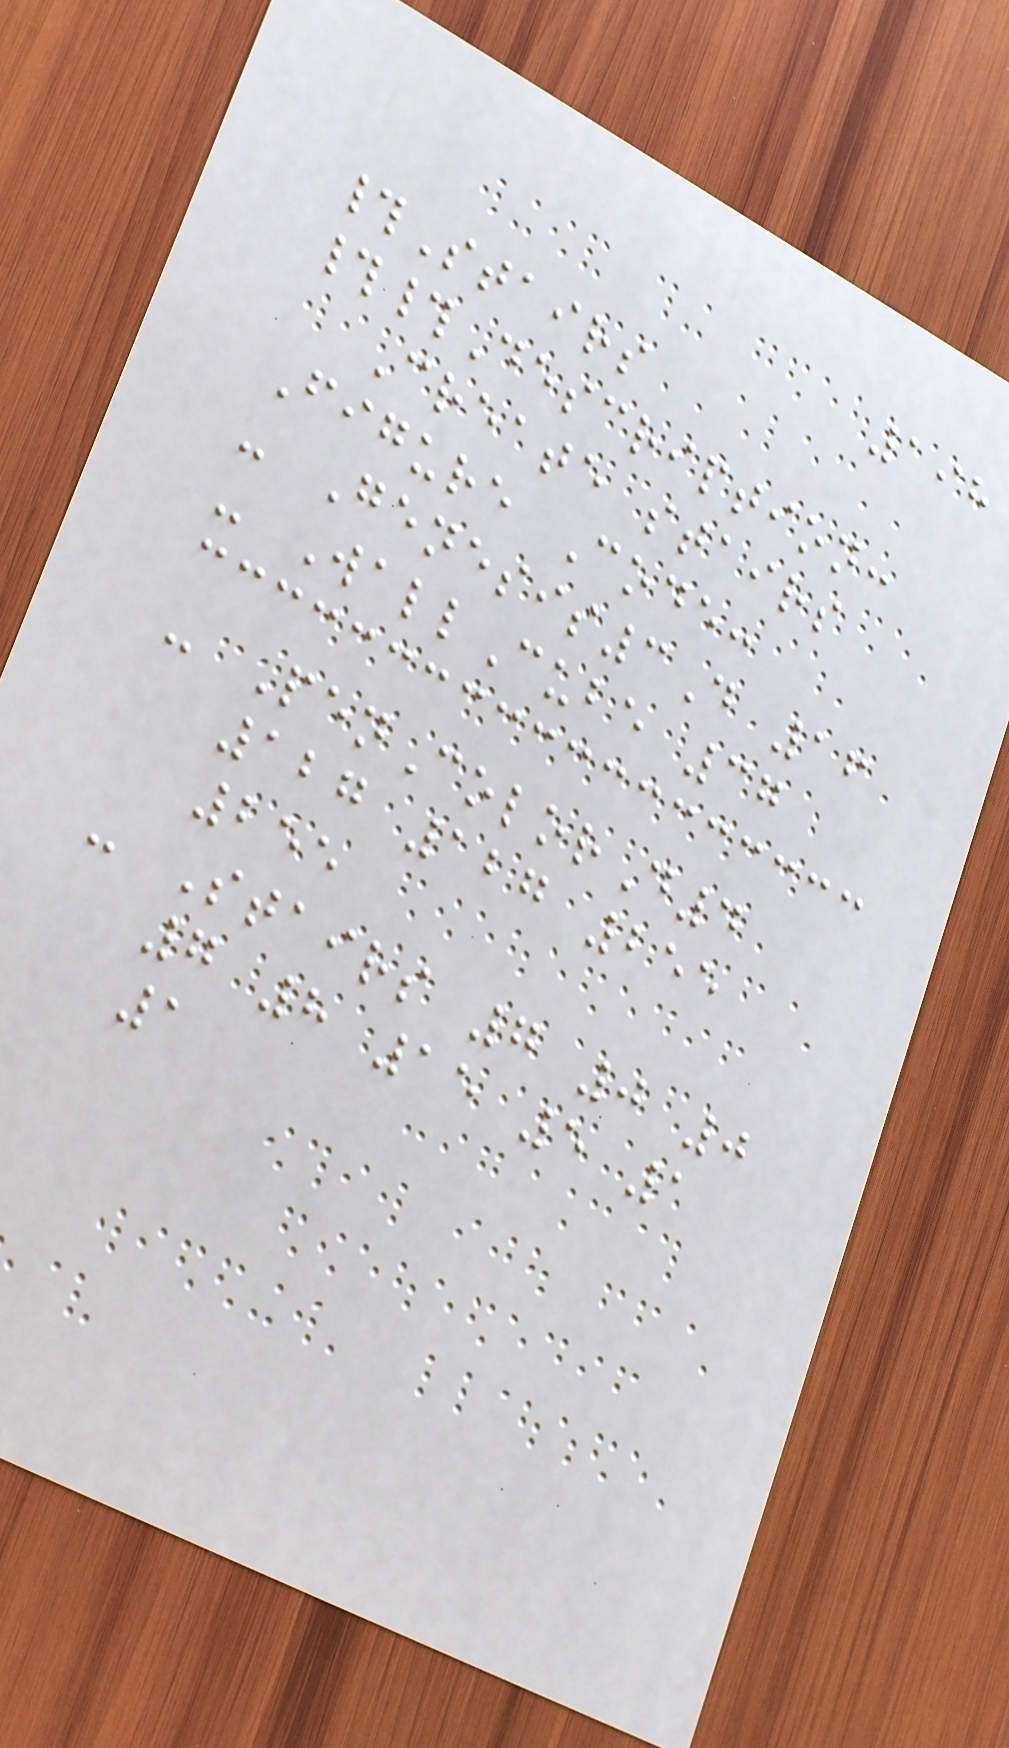198
#Stairs
##Description:
Create stairs
Figure Code:
- Genesis3D 16
- WallCube 37
- PenColorD4
127 127 255
255
- Stairs 7 0 0
7 8 15 5 1
1
